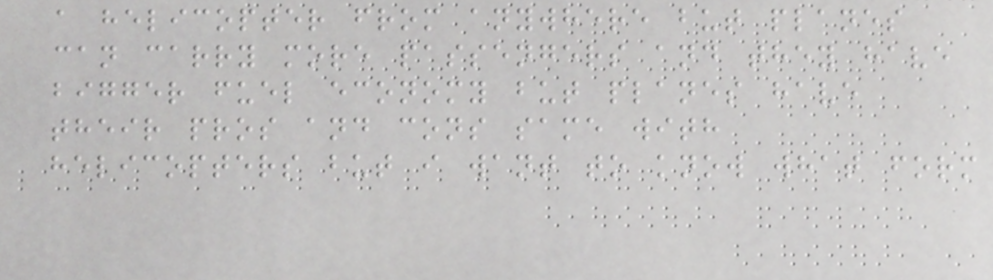a helicopter from anywhere but planes
can carry more passengers and they have
bigger fuel economy but planes have
their pros and cons same with
helicopters but i want to know what form
